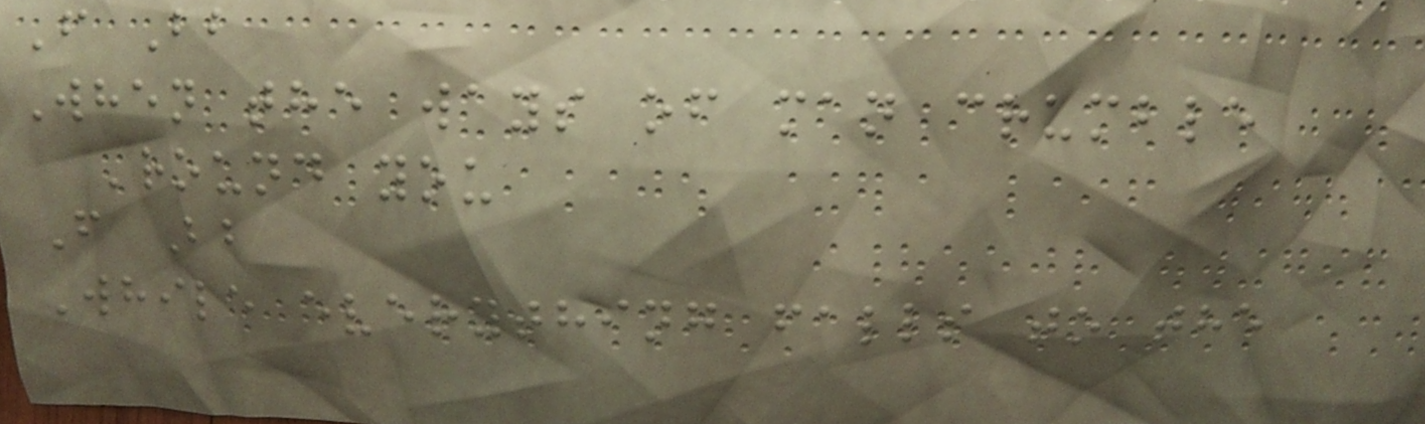F Bb
When the ways of man crumble
'round you
F Bb
While everything falls to the
